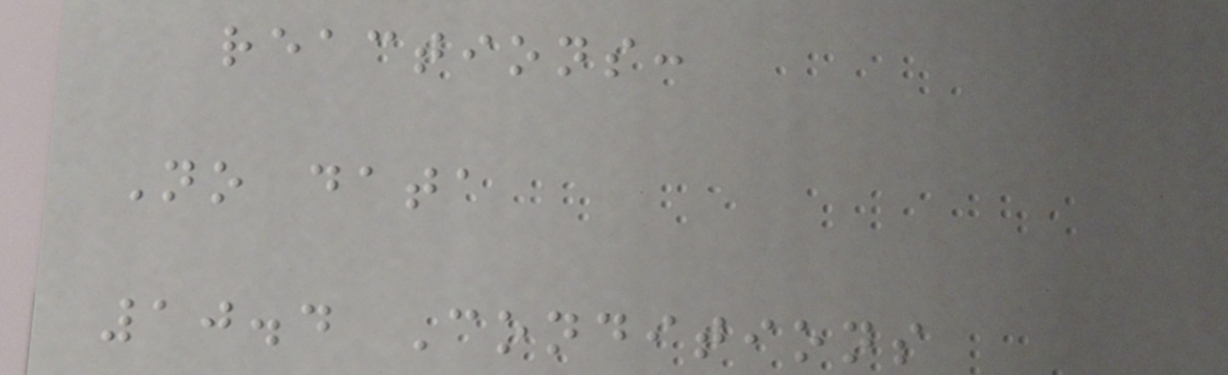reactions:
No data
10.4 Conditions
